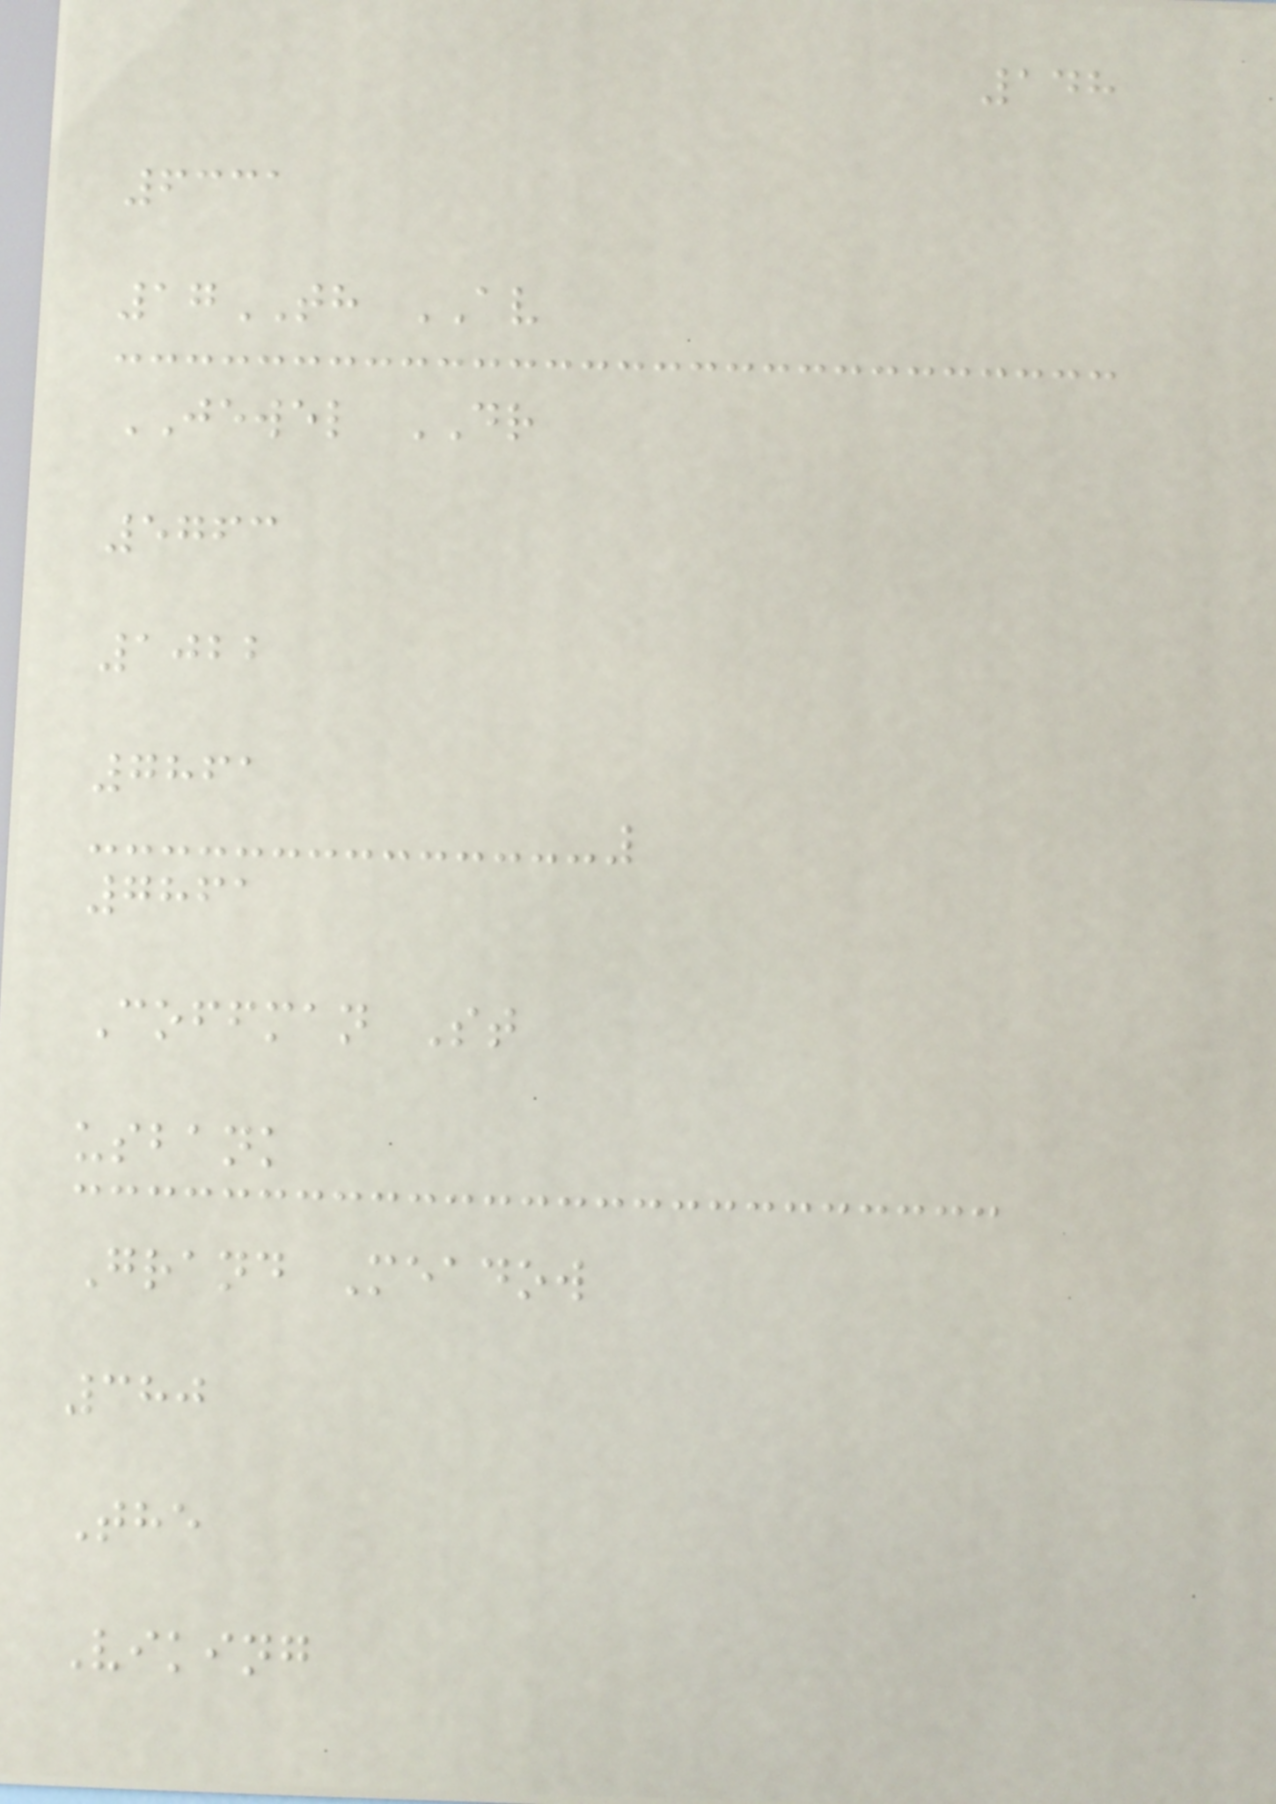148
6331
17TH AV
JEWEL DR
5763
1022
7861
7861
Coffman St
usbank
Grand Meadow
380
The
Viking
